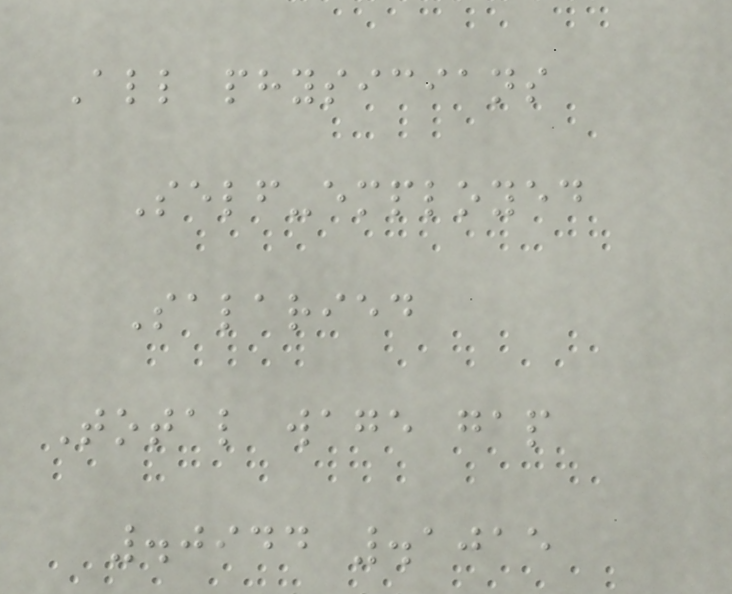All physicians
Self-employed
Salaried
Total wage gap
.0944 .1015
